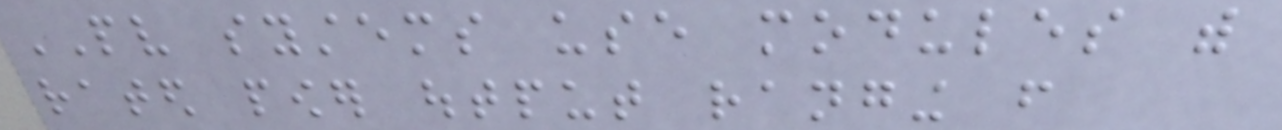PV systems use modules with
rated power output ranging from
